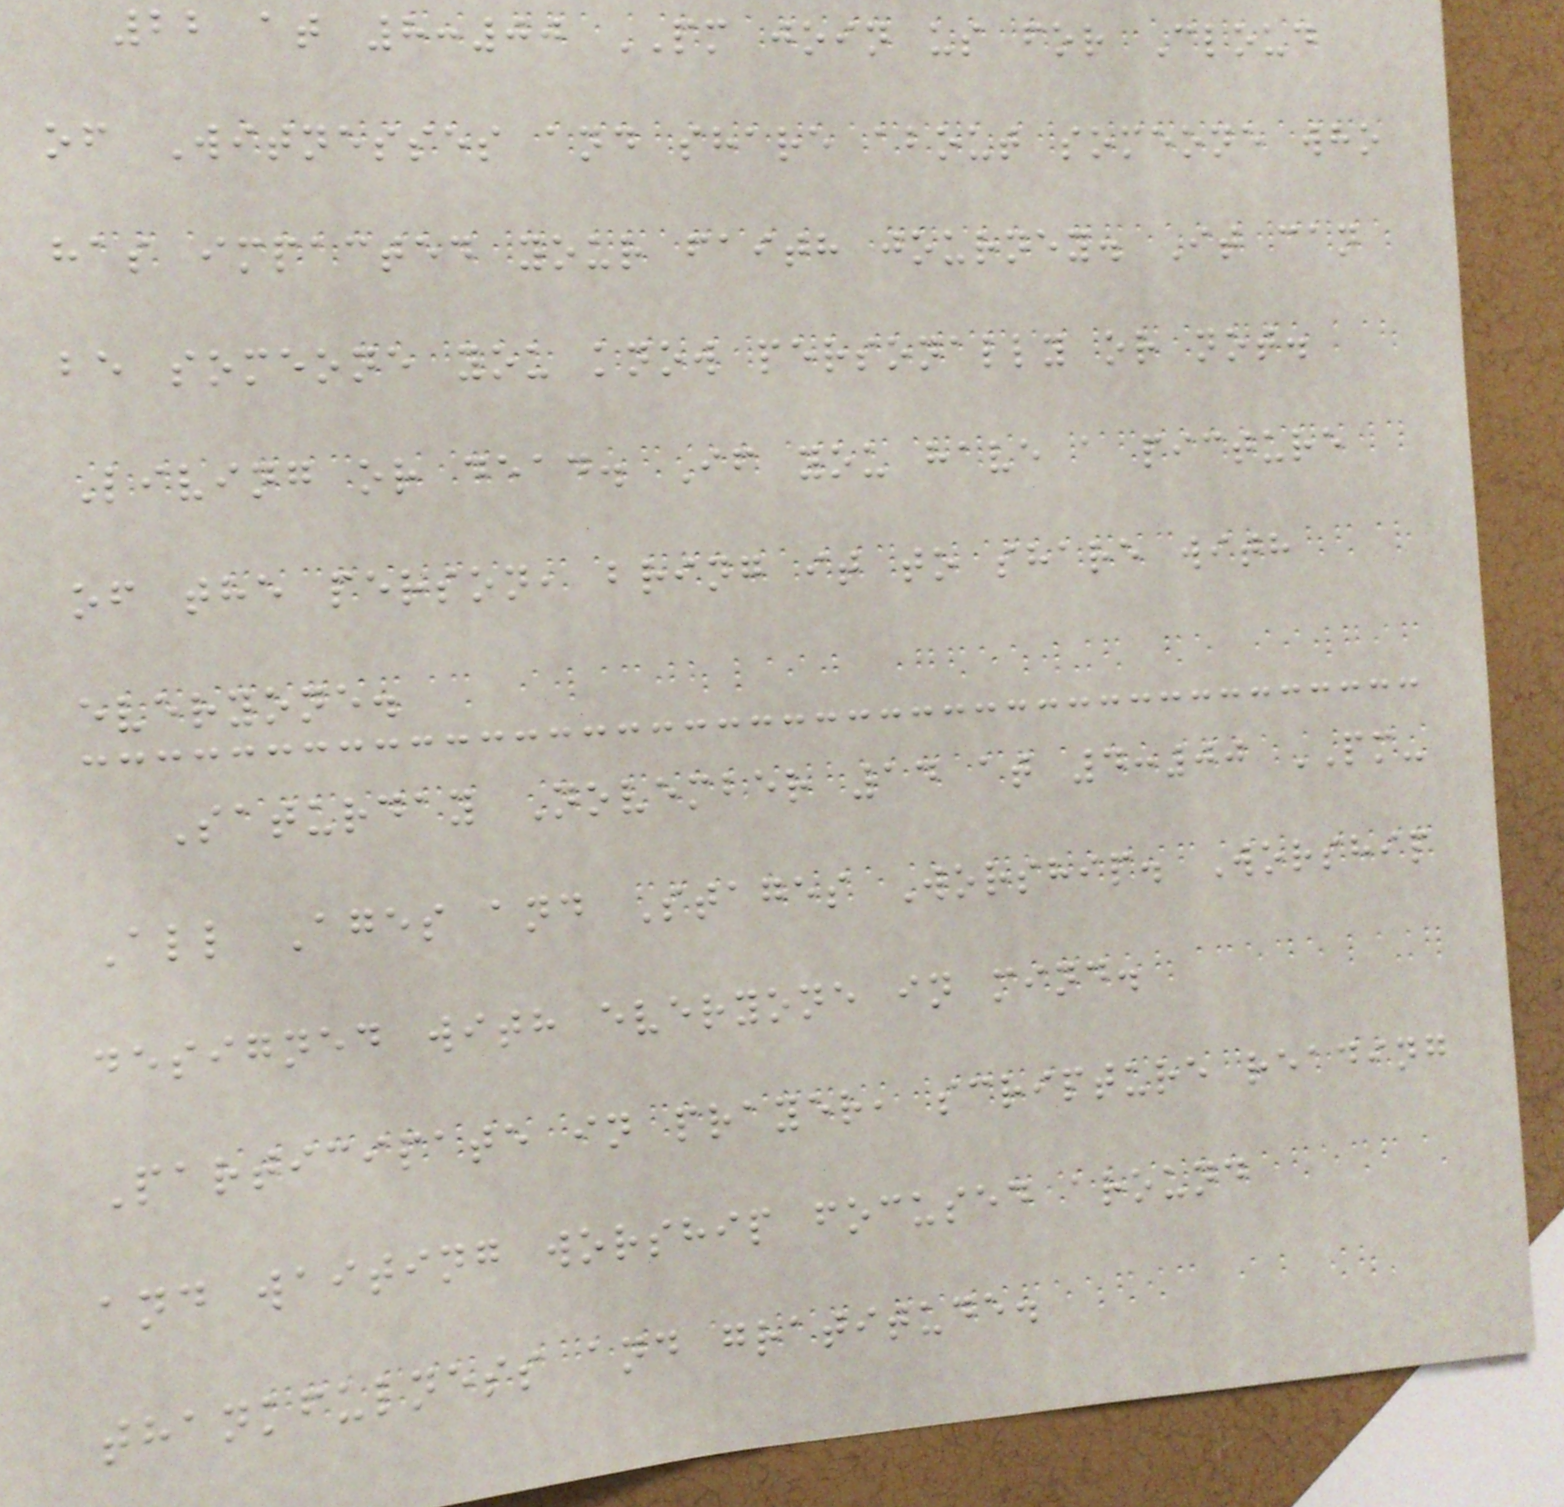22 at 8:00 PM join us for Cloud
of Witnesses and share about someone who
has impacted your faith journey. It can
be someone you know personally or not.
Living or dead. If you have a picture
of the person, bring it to share with
everyone.
Saturday November 14 at 4:00 PM-
All Ages and Stages Worship. Worship
designed with everyone in mind.
Participate in prayer, scripture reading
and waiting worship focused around
thankfulness and gratitude.
